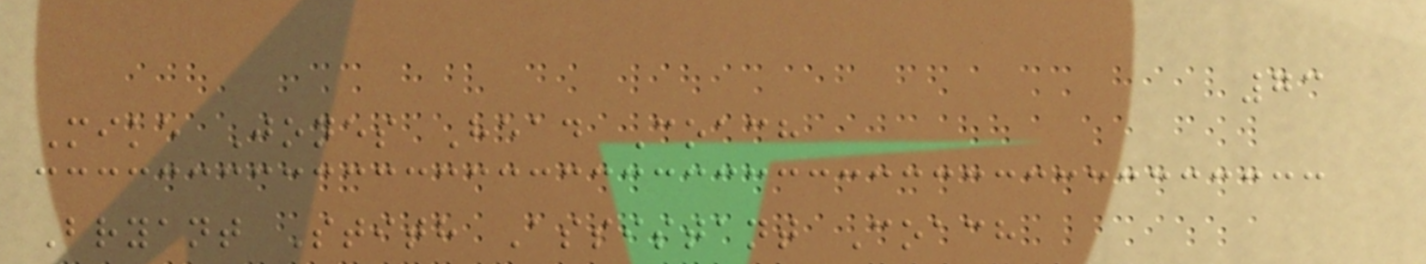73
Mike Jones Head Coach
Bryant Stith Assistant Coach
